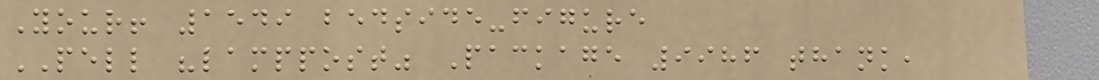Your! 1549 bedside-figure
PELL "lamppost" Package 9986 thank,
